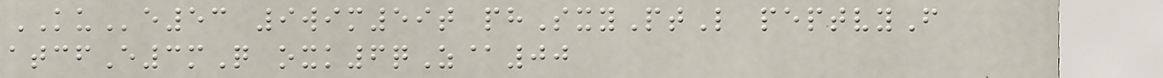KUe53 9wim59t phSxyPtL peptvyF
atcfE3mQ oxk6qZ@00
